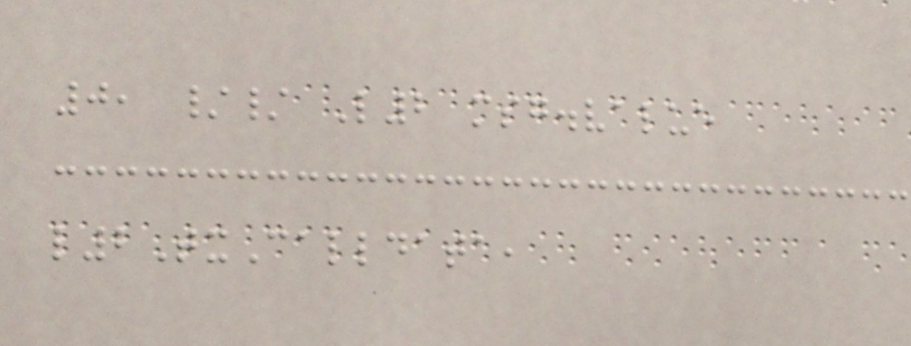0, // L2 msg.value
l2TxCalldata,
